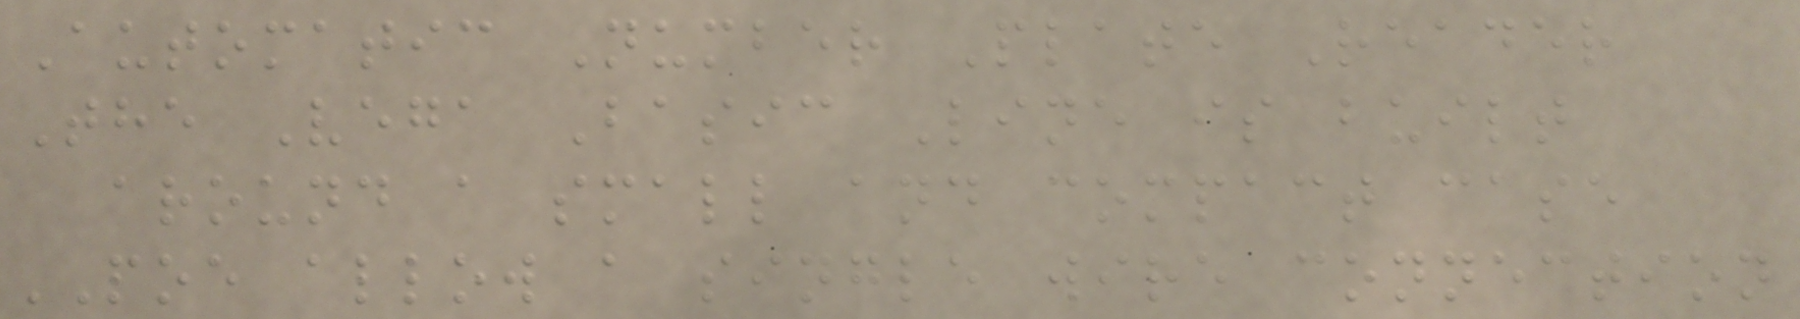Automatic Number Plate Reader
The Vega Basic Line is built
around a small and compact case
POE allow a single wire connection
